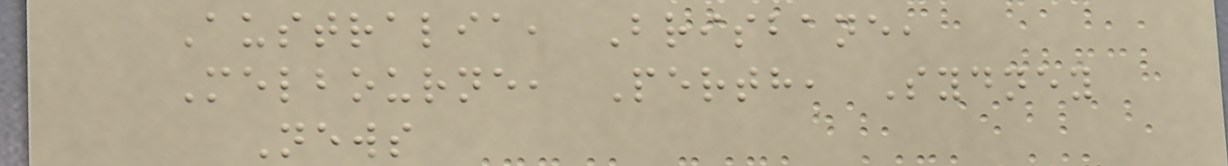Australia, Brisbane,
Melbourne, Perth, Sydney
News
